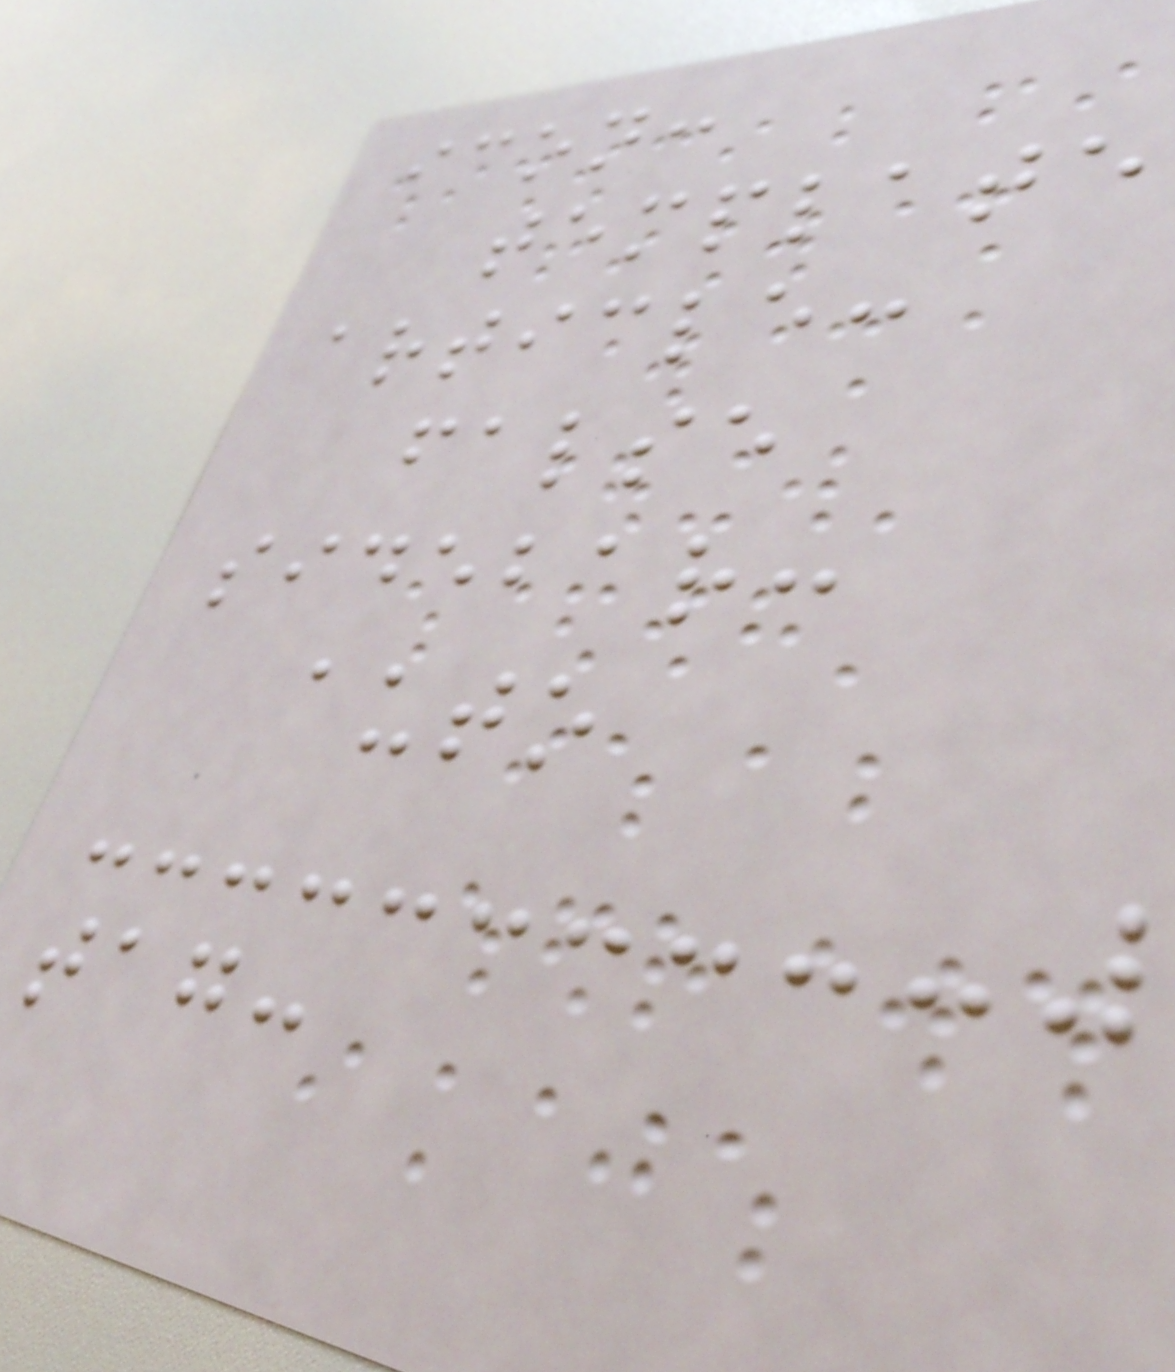icon:
template
article:
false
sidebar:
auto
tag:
